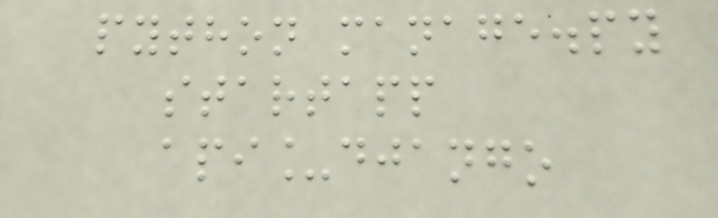python manage.py
startapp
api_django
